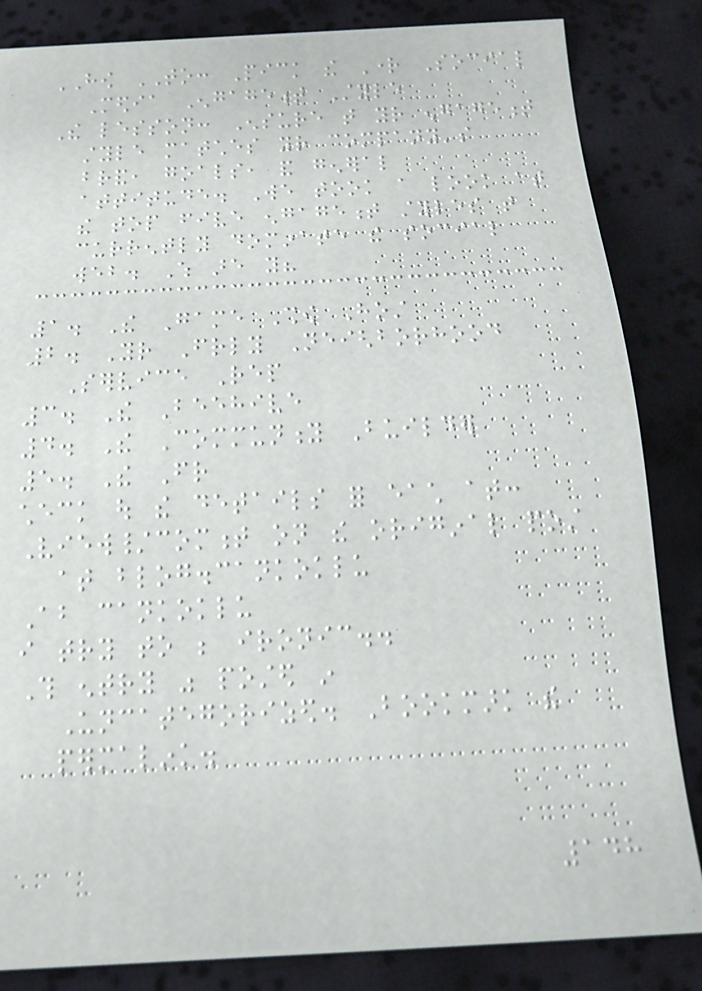HOW TO: Pick the Right Social
Media Engagement Style
The lesson: Ensure that your engagement
style matches your company's
brand, goals, and general
attitude. We took a look at
the top five engagement styles that
currently dominate the social
web. Which are you?
1. The Game Show Host
2. Your Friendly Neighborhood
Service Rep
3. The Beehive
4. The Community Builder
5. The Friend
check out the details for each at:
View/comment on the original post
at blog.cankoklu
About cankoklu
i try to be ironic..
This entry was posted in
Uncategorized. Bookmark the
permalink.
148
